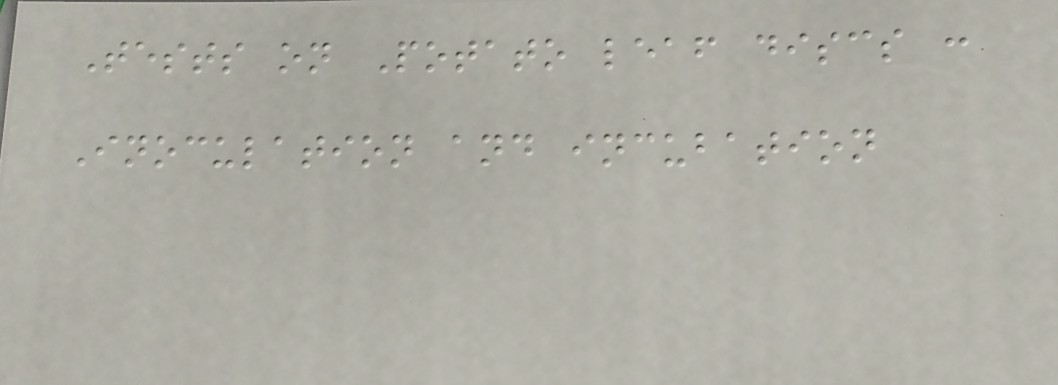Tests on Potato leaf discs :
Inoculation and incubation
